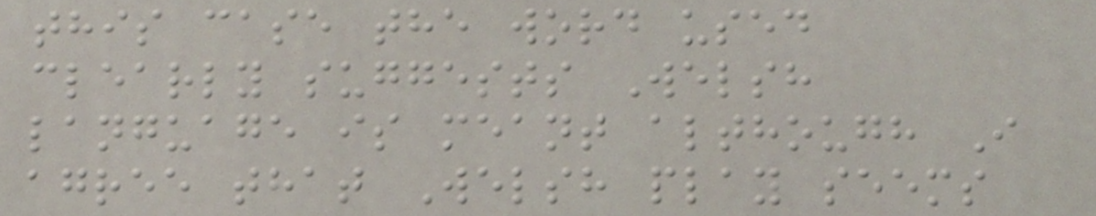this case the word used
clearly suggests Welsh
language is meant although I
agree that Welsh play seems
